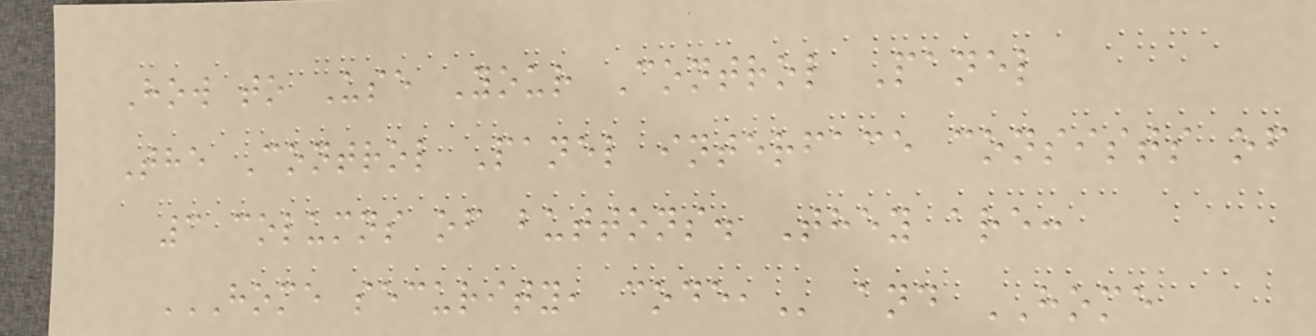How to Use Your Control Panel
The Control Panel interface consists of
3 columns of buttons. They are:
HOME SECURITY, CODE, and HOME
